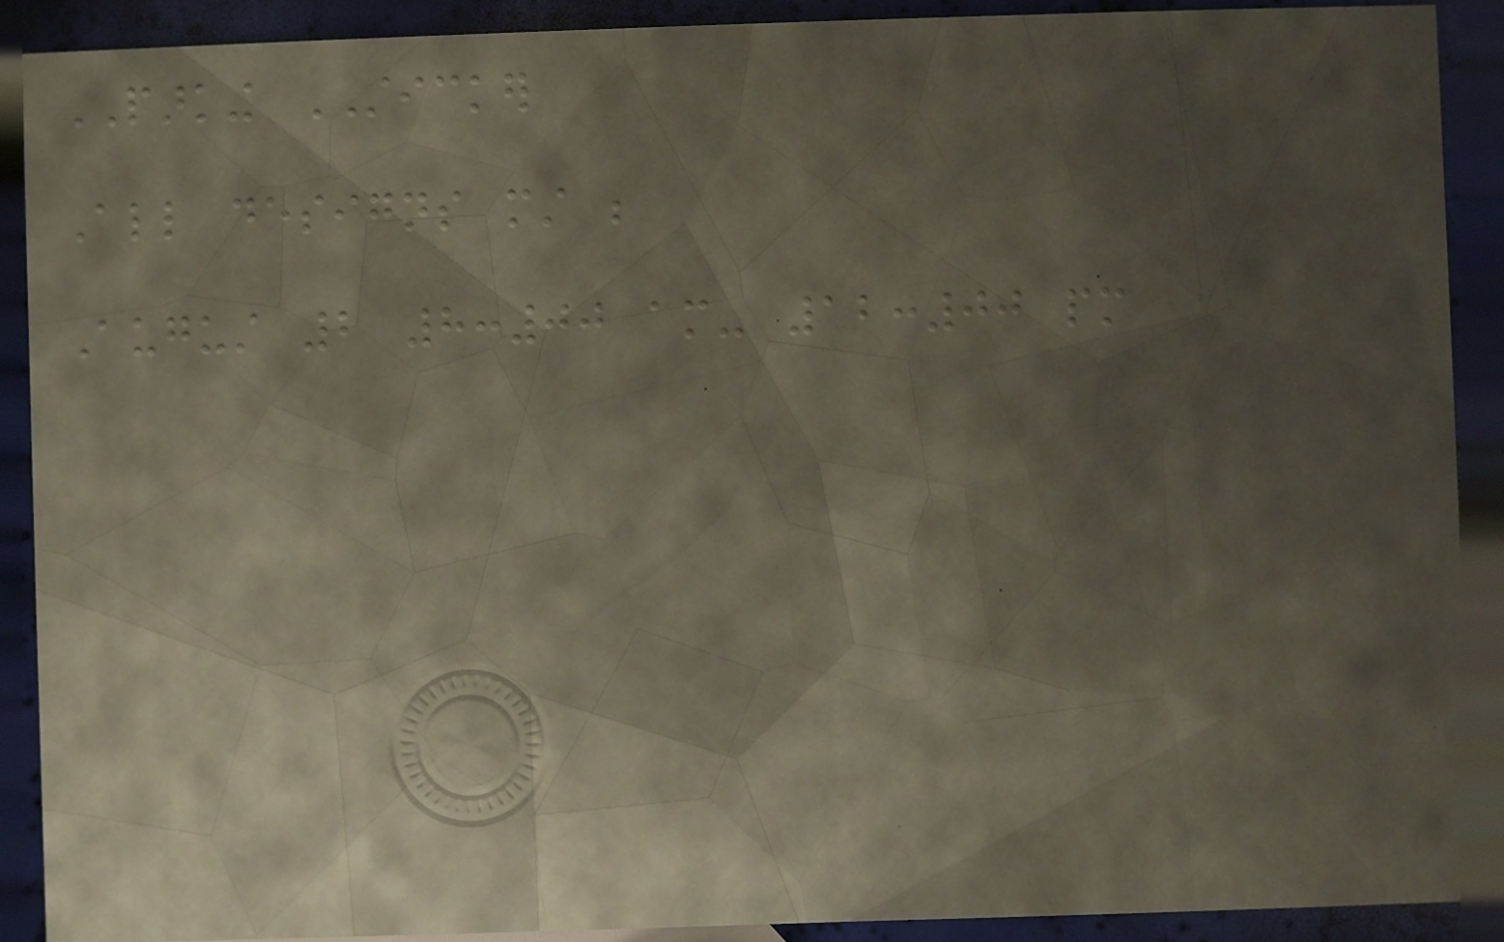PARKING STICKER
All designs must be
August 2 8:00 am- 12:00 pm
